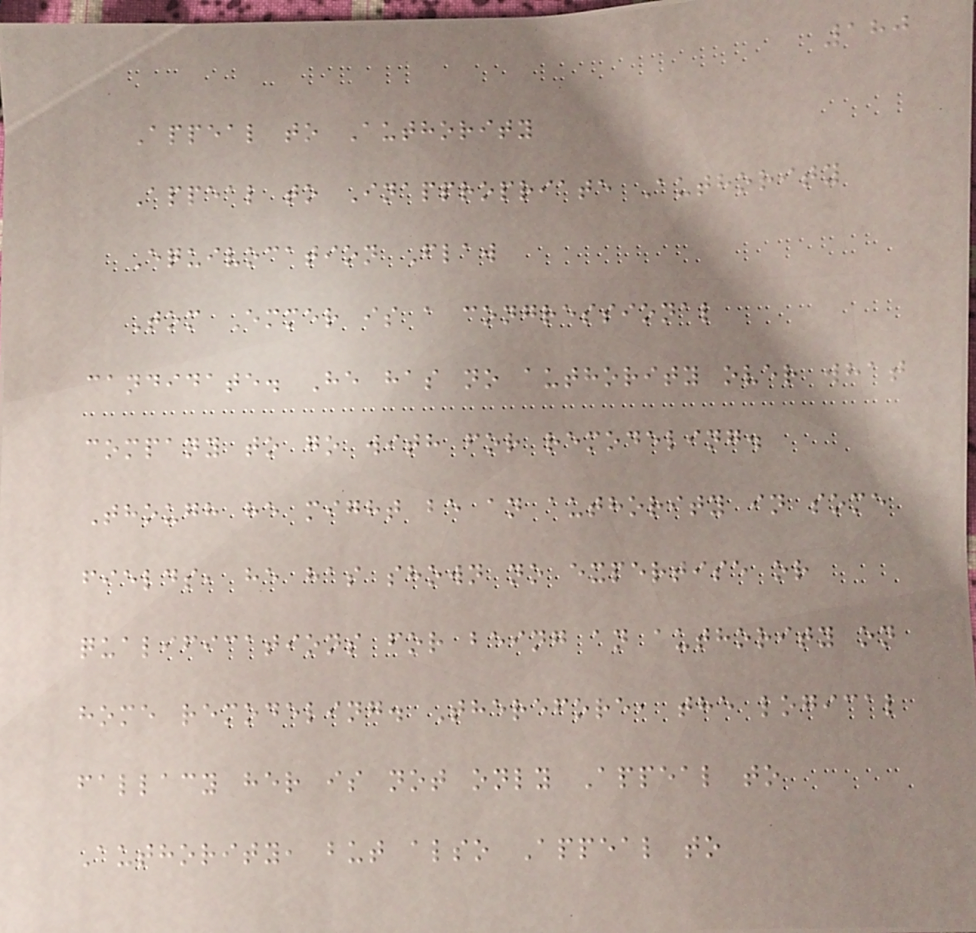180
Appeal to Authority
Appeal to Inappropriate Authority
Equivocation Flaw
Tom Emmer is a congressional
candidate. He has no authority over what
company to go with for remodeling.
Though he might be an authority in some
fields, he has shown no expertise or
qualifications for being an authority on
home remodeling. Therefore, the logical
fallacy her is not only Appeal to
Authority, but also Appeal to
